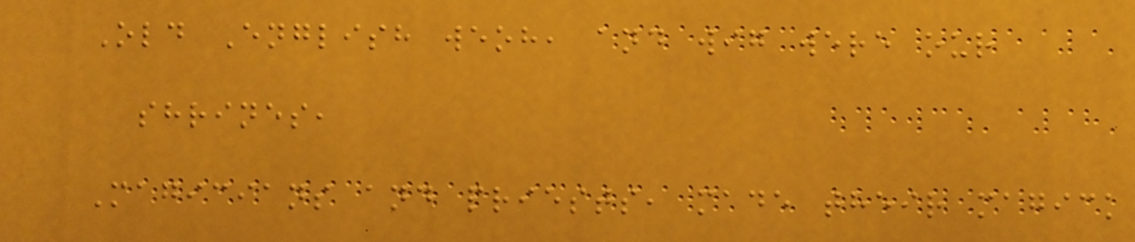Old English weoh, and wig were our
shrines,
Magicians and priests, made their magick
